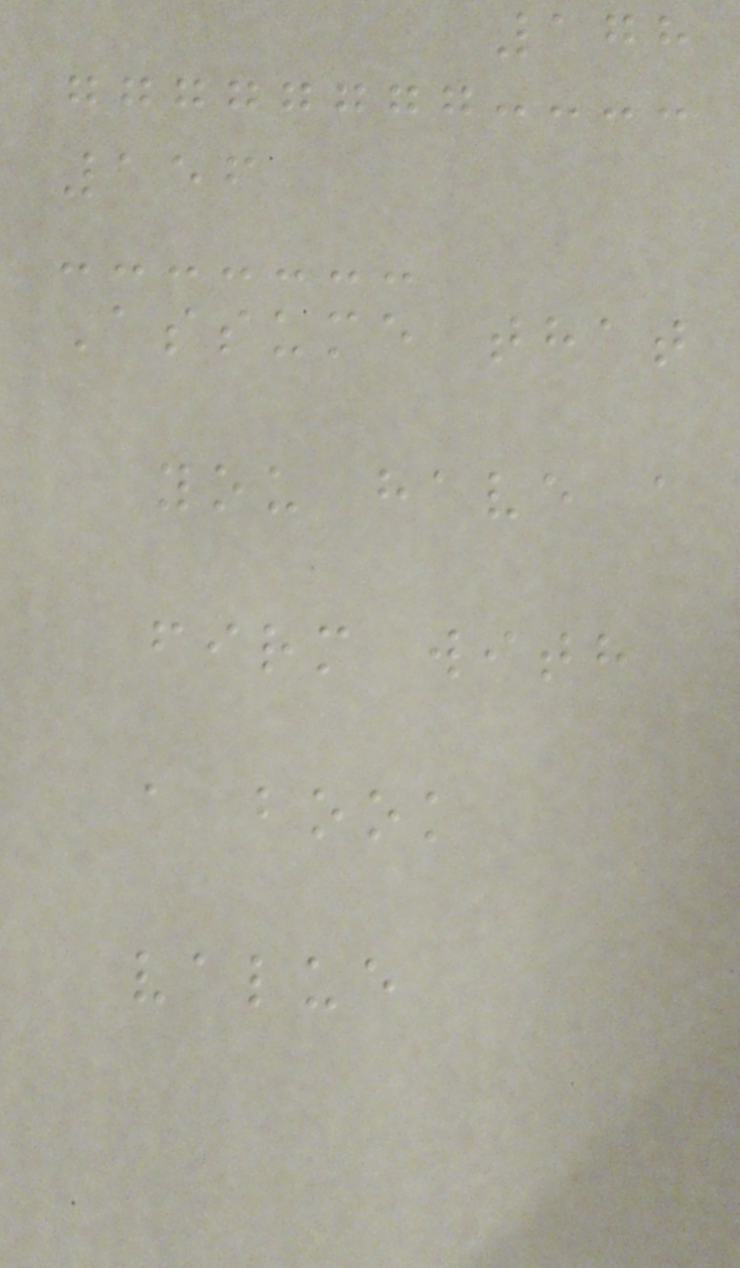178
156
Assume that
you have a
firm with
a book
value
